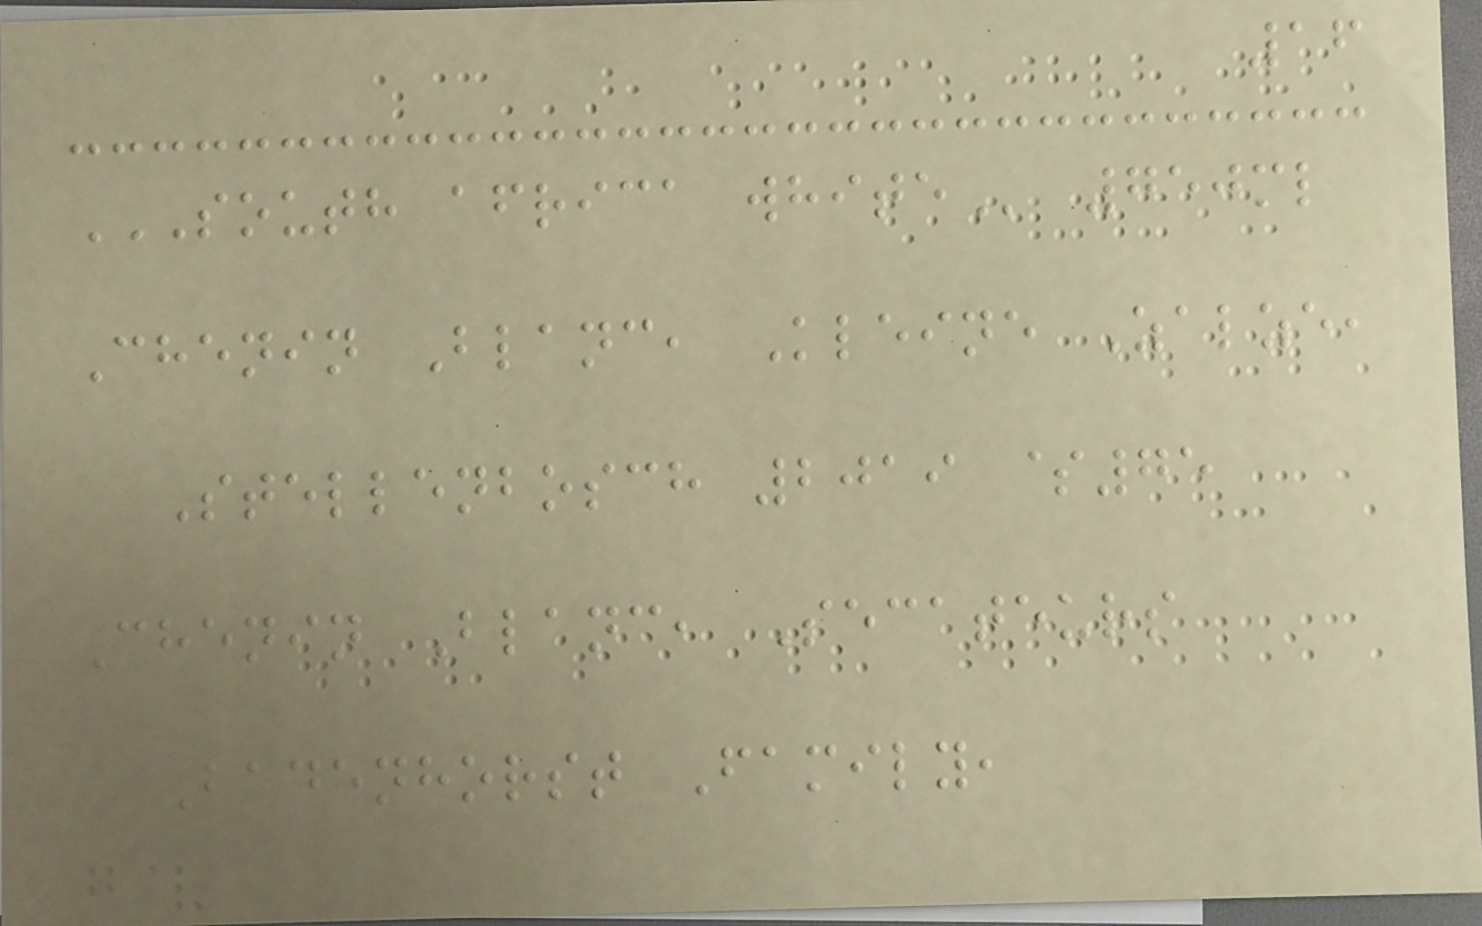16
SOUTH AFRICA WHITE 750ml
Chenin Blanc, Kleine Zalze,
Stellenbosch 2019 $75
Chenin Blanc, Secateurs
Badenhorst Family,
